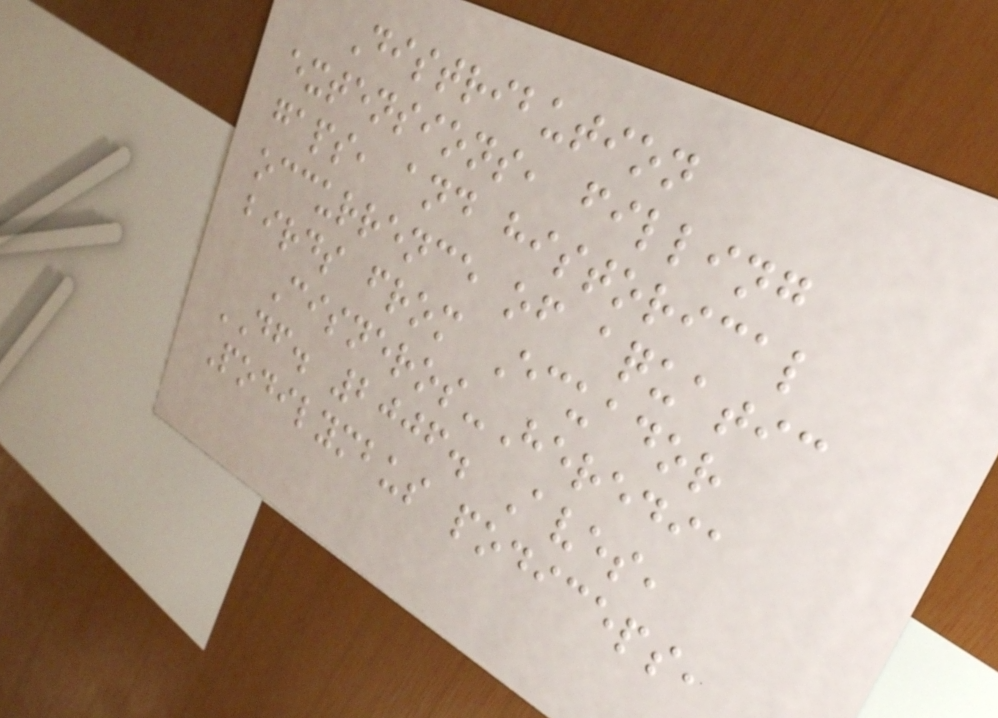Distribution
extensions, filling
gaps, and historical
occurrence of aquatic
birds from Ecuador
Cisneros-Heredia
DF. 2006. Aves,
Podilymbus podiceps,
